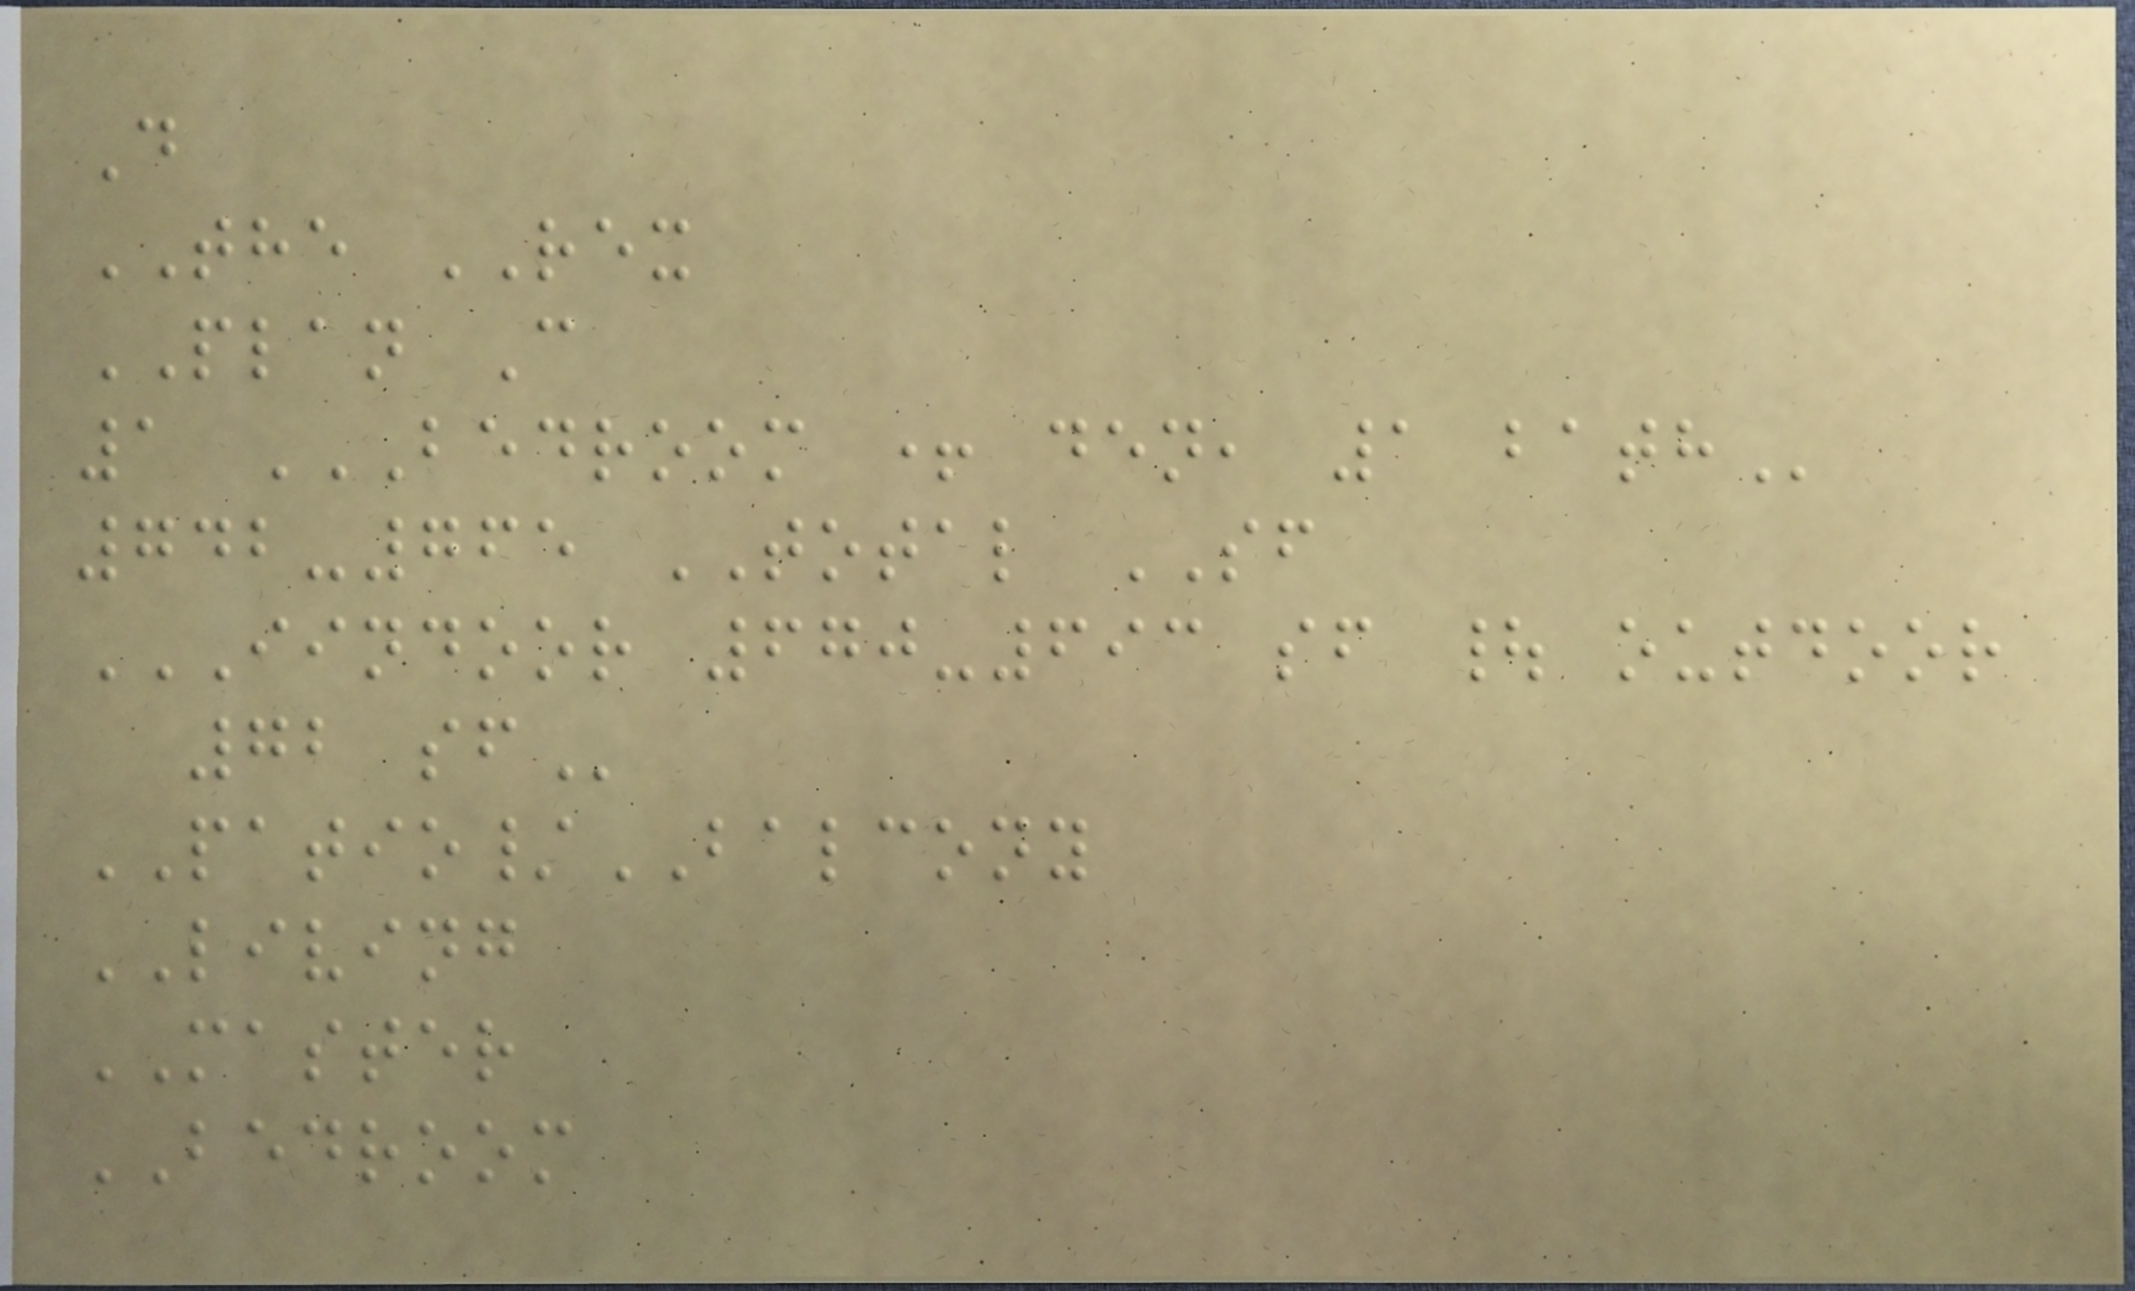D
THE REX
PLAN C
1 BEDROOM + DEN, 1 BATH
742-765 TOTAL SF
IINDOOR 670-693 SF | OUTDOOR
72 SF
PATIO/BALCONY
LIVING
MASTER
BEDROOM
